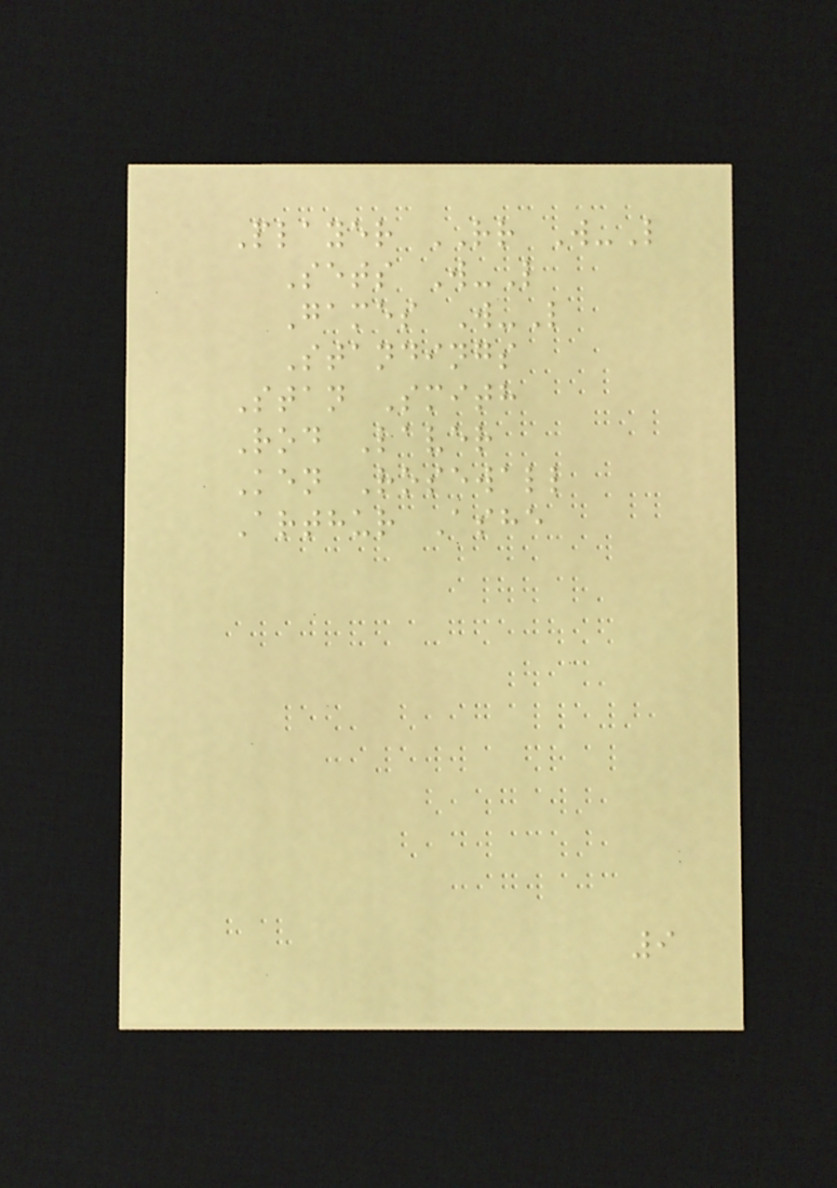Player RR W-L
Sets W-L
Games W-L
Standings
Stan Smith
Rod Laver
Ken Rosewall
Arthur Ashe
9
